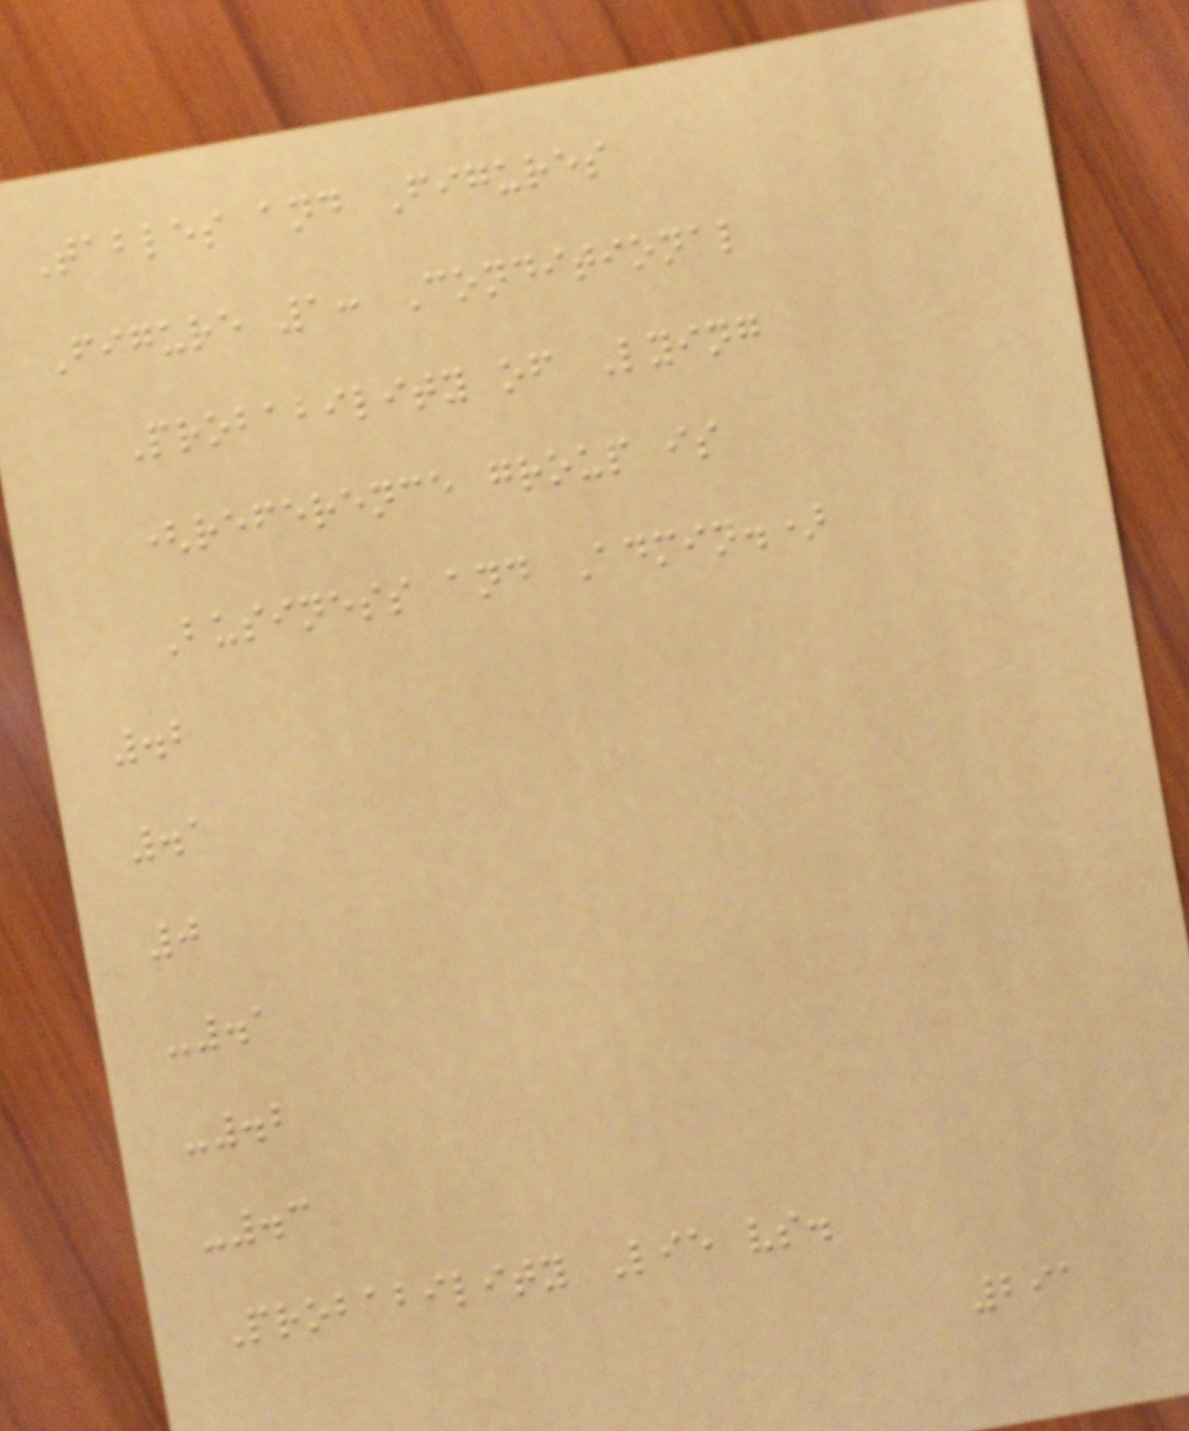Tables and Figures
Figure 1: Conditional
Probability of Lying
(reference group is
Business and Admin.)
.2
.1
0
-.1
-.2
-.3
Probability Lie vs.
291
